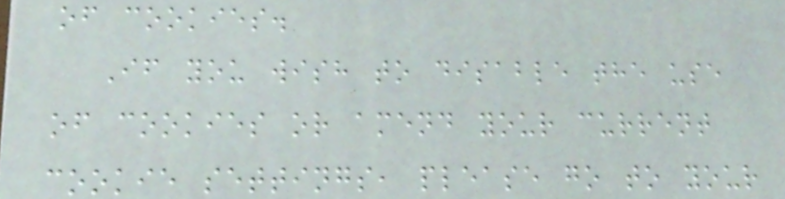of cookies.
If you wish to disable the use
of cookies or amend your current
cookie settings, please go to your
